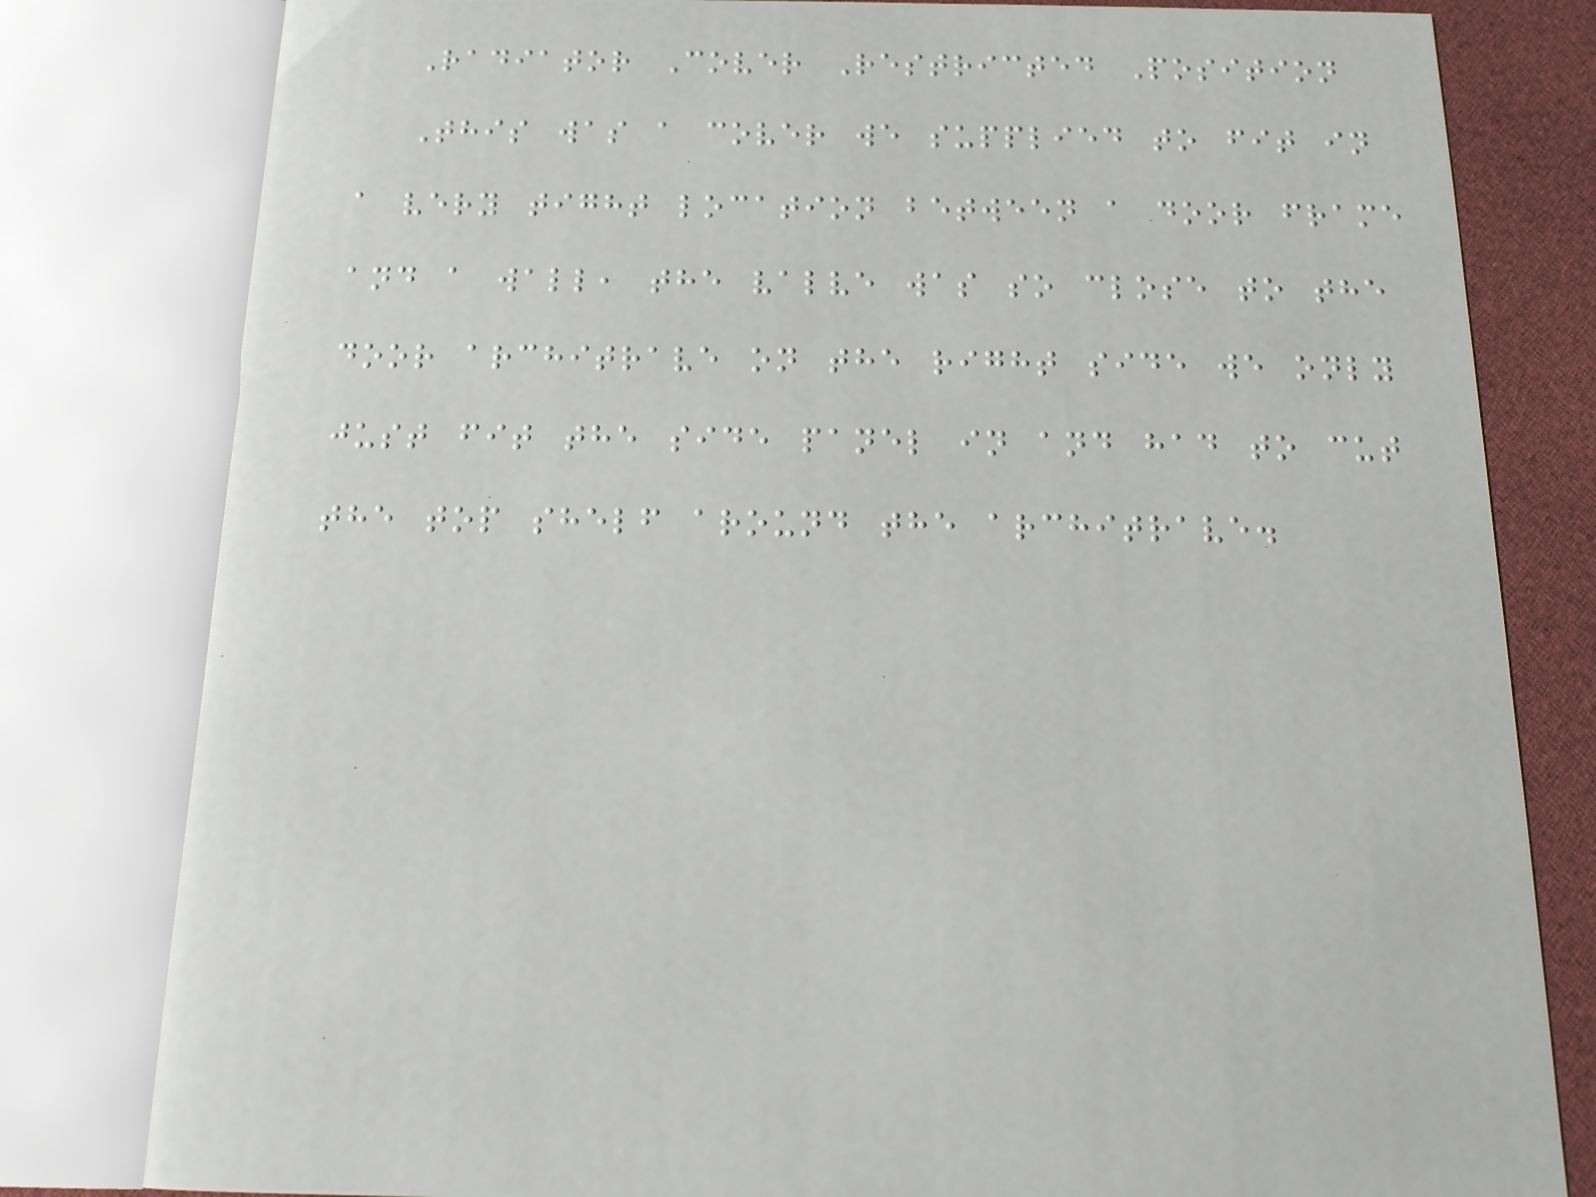Radiator Cover Restricted Position
This was a cover we supplied to fit in
a very tight location between a door frame
and a wall, the valve was so close to the
door architrave on the right side we only
just fit the side panel in and had to cut
the top shelf around the architrave.
